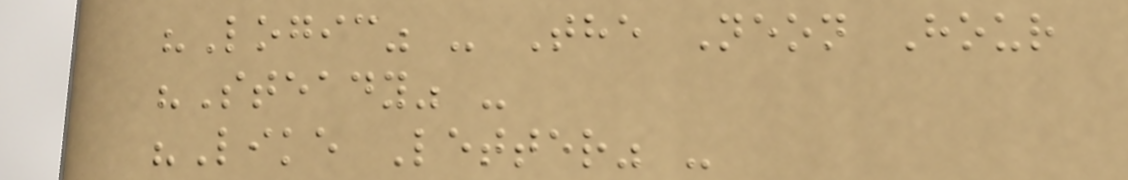"Logic" - The Neon Hour
"Steady" -
"Like Letter" -
